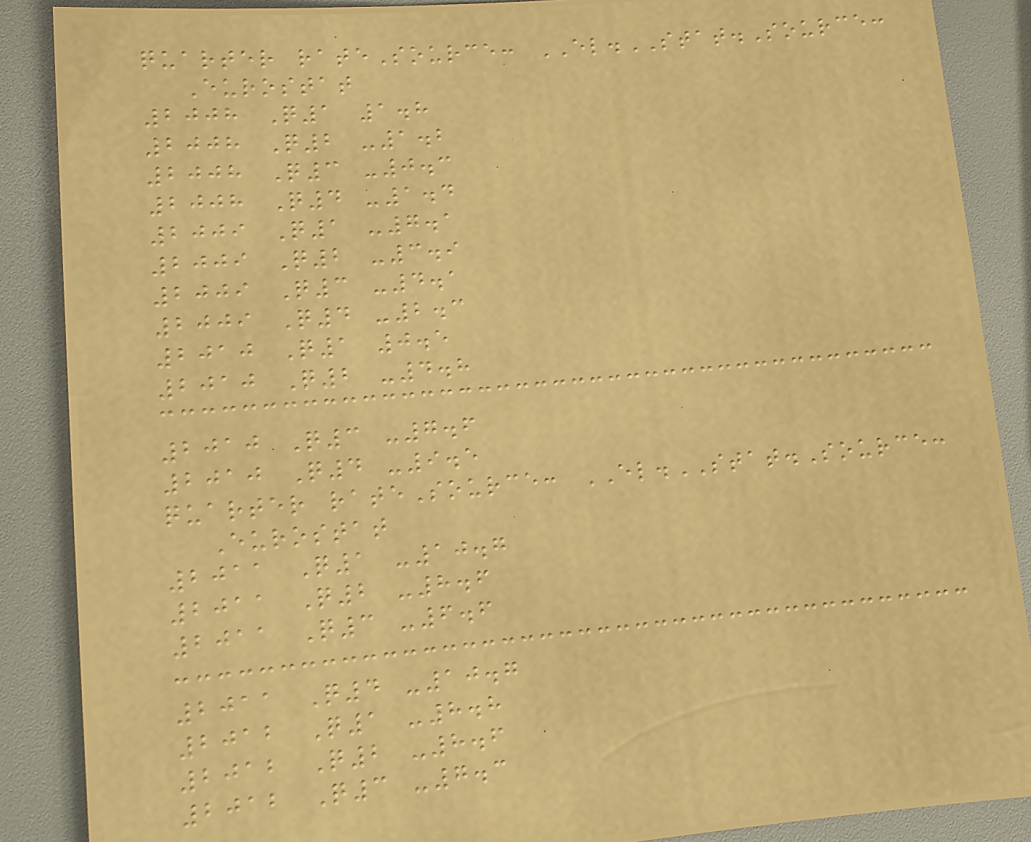quarter rateSource: EL.STAT.Source:
Eurostat
2008 Q1 1.8
2008 Q2 -1.2
2008 Q3 -0.3
2008 Q4 -1.4
2009 Q1 -7.1
2009 Q2 -3.9
2009 Q3 -4.1
2009 Q4 -2.3
2010 Q1 0.5
2010 Q2 -4.8
2010 Q3 -7.6
2010 Q4 -9.5
quarter rateSource: EL.STAT.Source:
Eurostat
2011 Q1 -10.7
2011 Q2 -8.6
2011 Q3 -6.6
2011 Q4 -10.7
2012 Q1 -8.8
2012 Q2 -8.6
2012 Q3 -7.3
